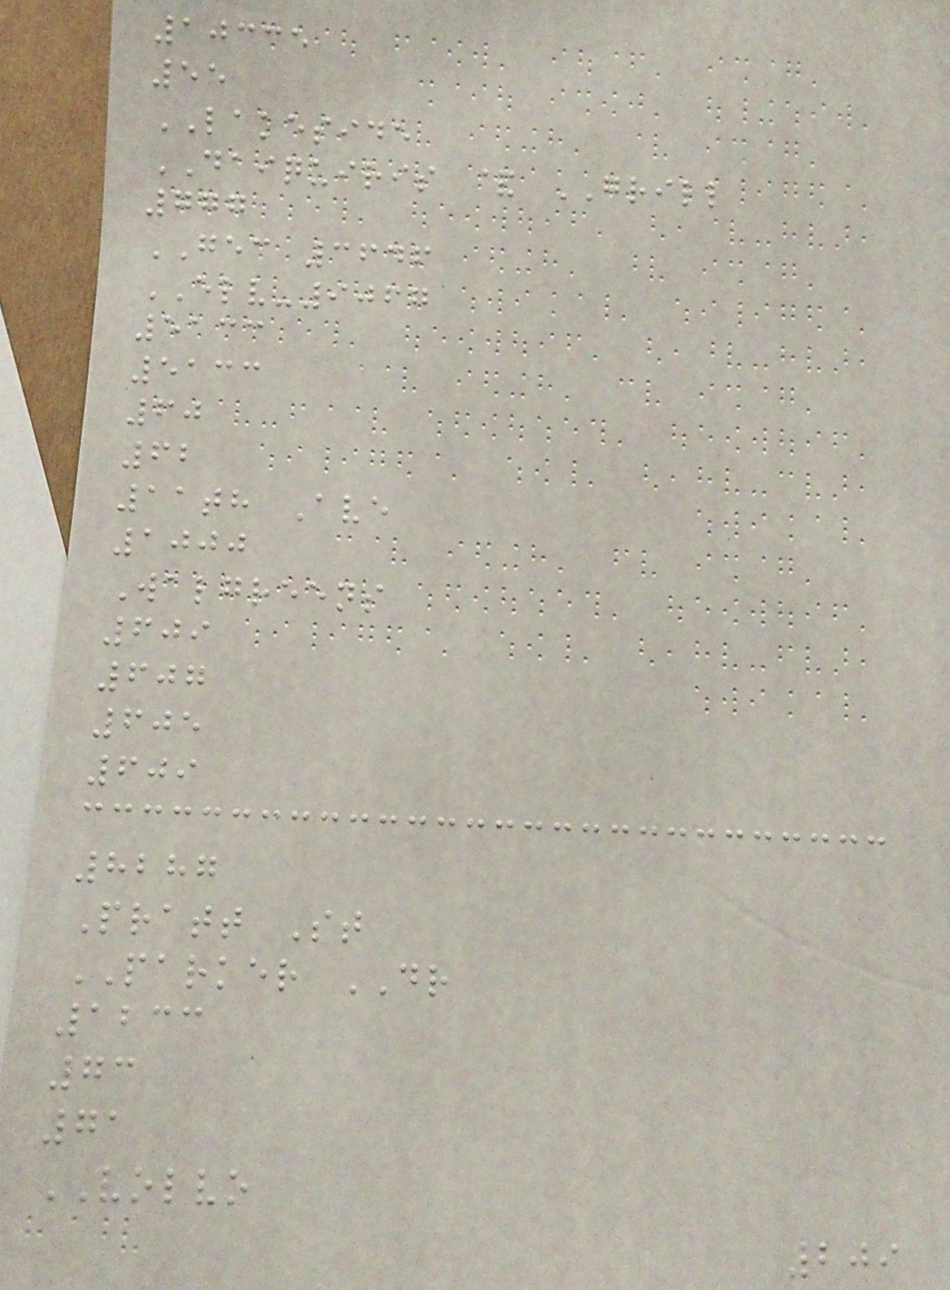10335
55
LAKESIDE
DAIQUIRIS & GRILL
777
GEC 3646
ELV-9067
5133
5133
60
62
11th Ave
1000
Walgreens
609
607
605
609
8287
Pratt St
PARKER DR
1233
73
71
VOLVO
209
